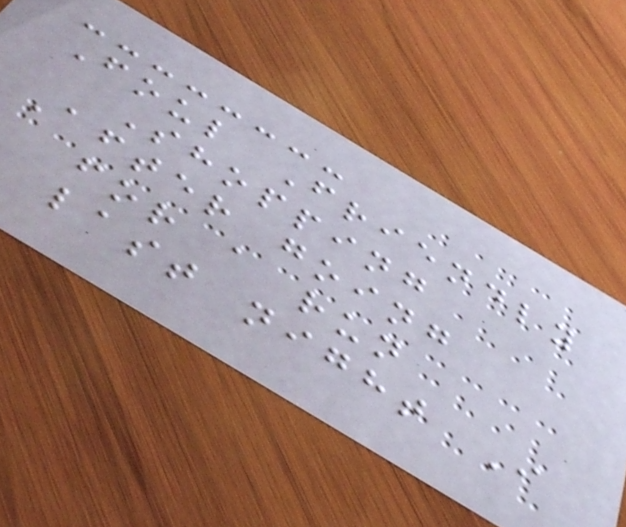Foul Friendly
Shopping
After going
for a run
last night I
